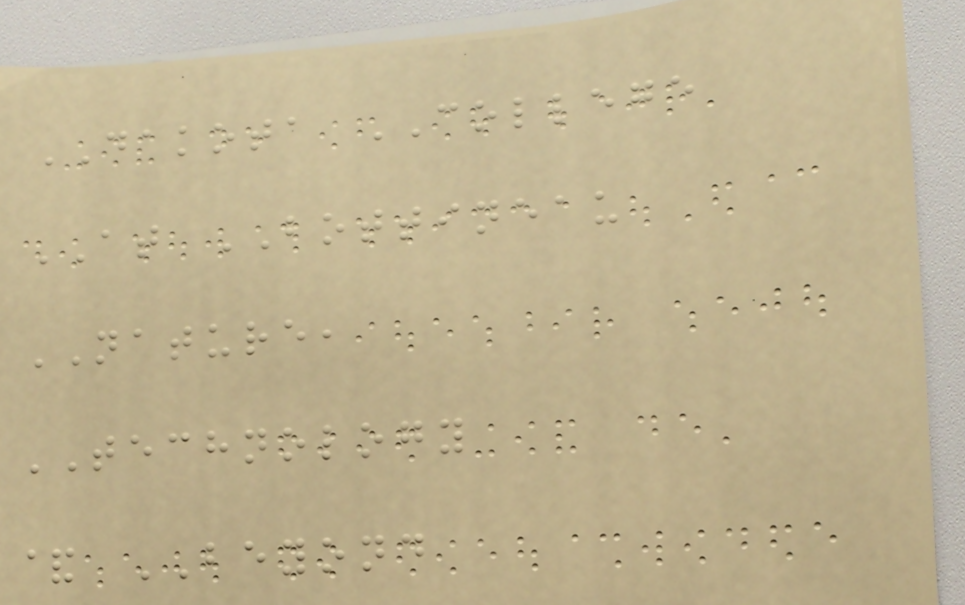DAKOTA COLLEGE
AT BOTTINEAU
NATURE,
TECHNOLOGY
& BEYOND
